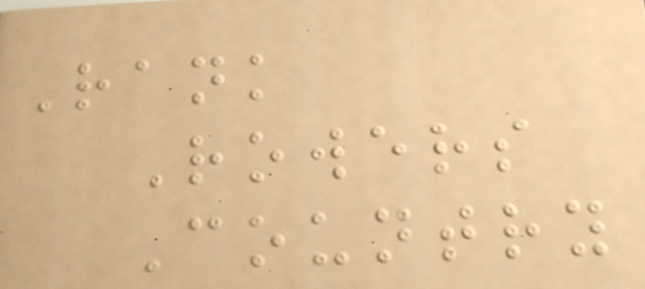Rank
Rowers
Country
